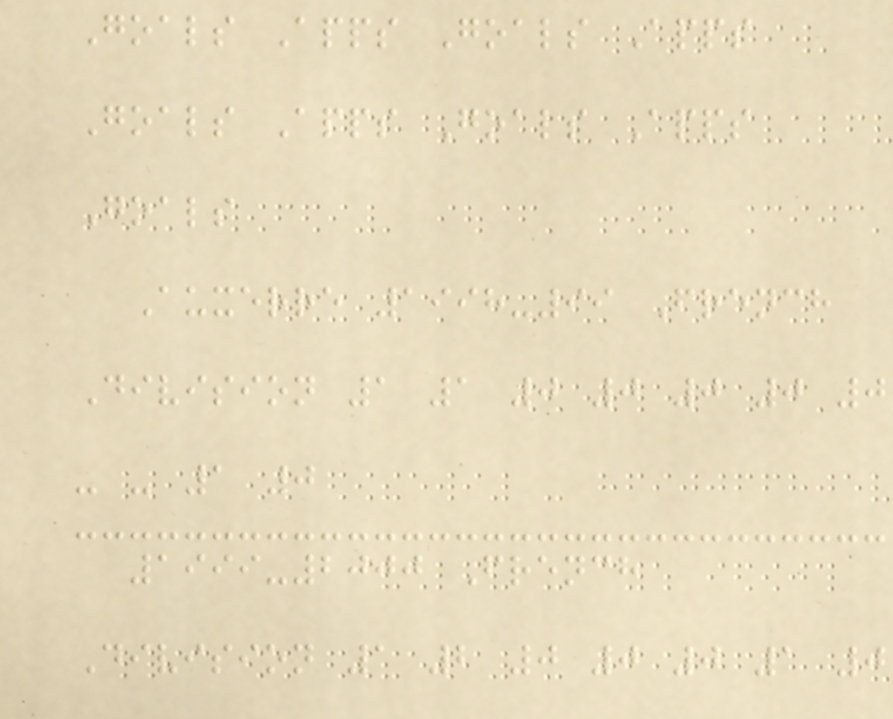Goals Apps Goals Apps
Goals Apps Goals Apps
Goals
Auxerre 1998-99 French
Division 1 1 0 0 0 0 0
- - 1 0
1999-2000 French
Division 1 2 0 0 0 1 0
